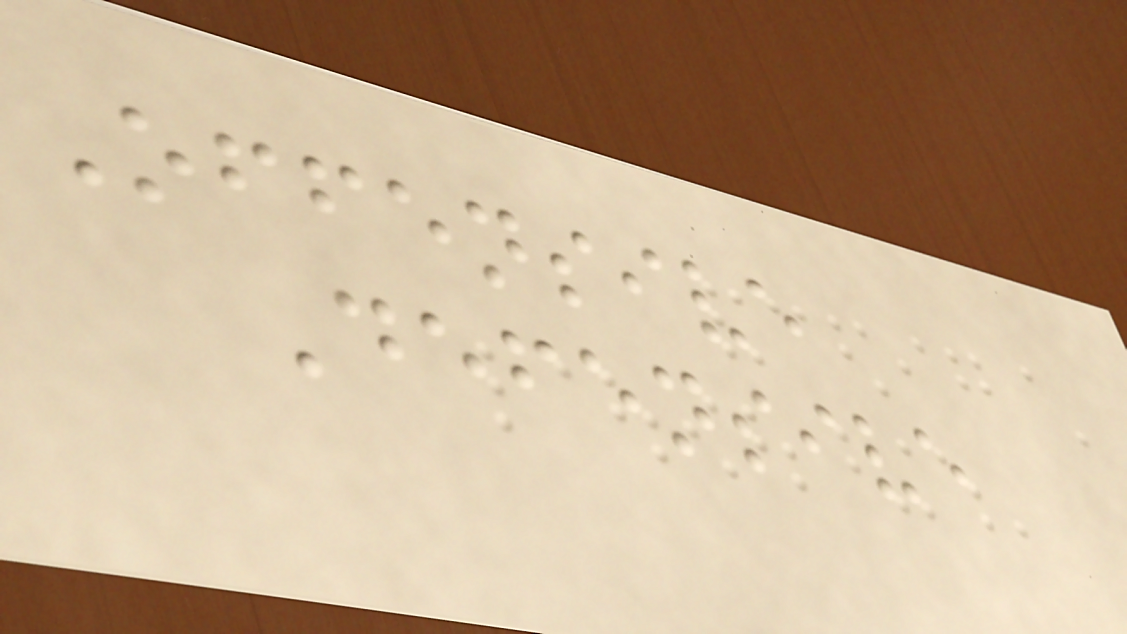Offensive
Defensive
